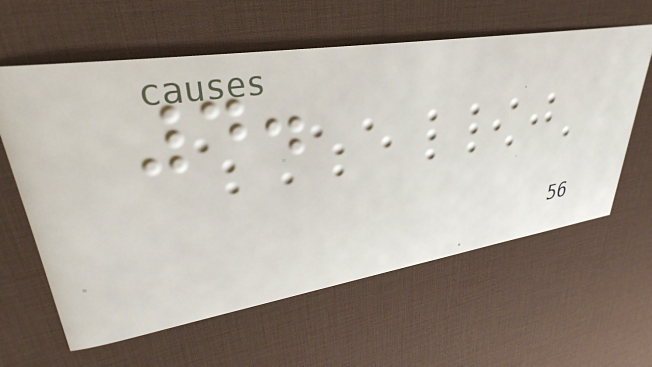4.
